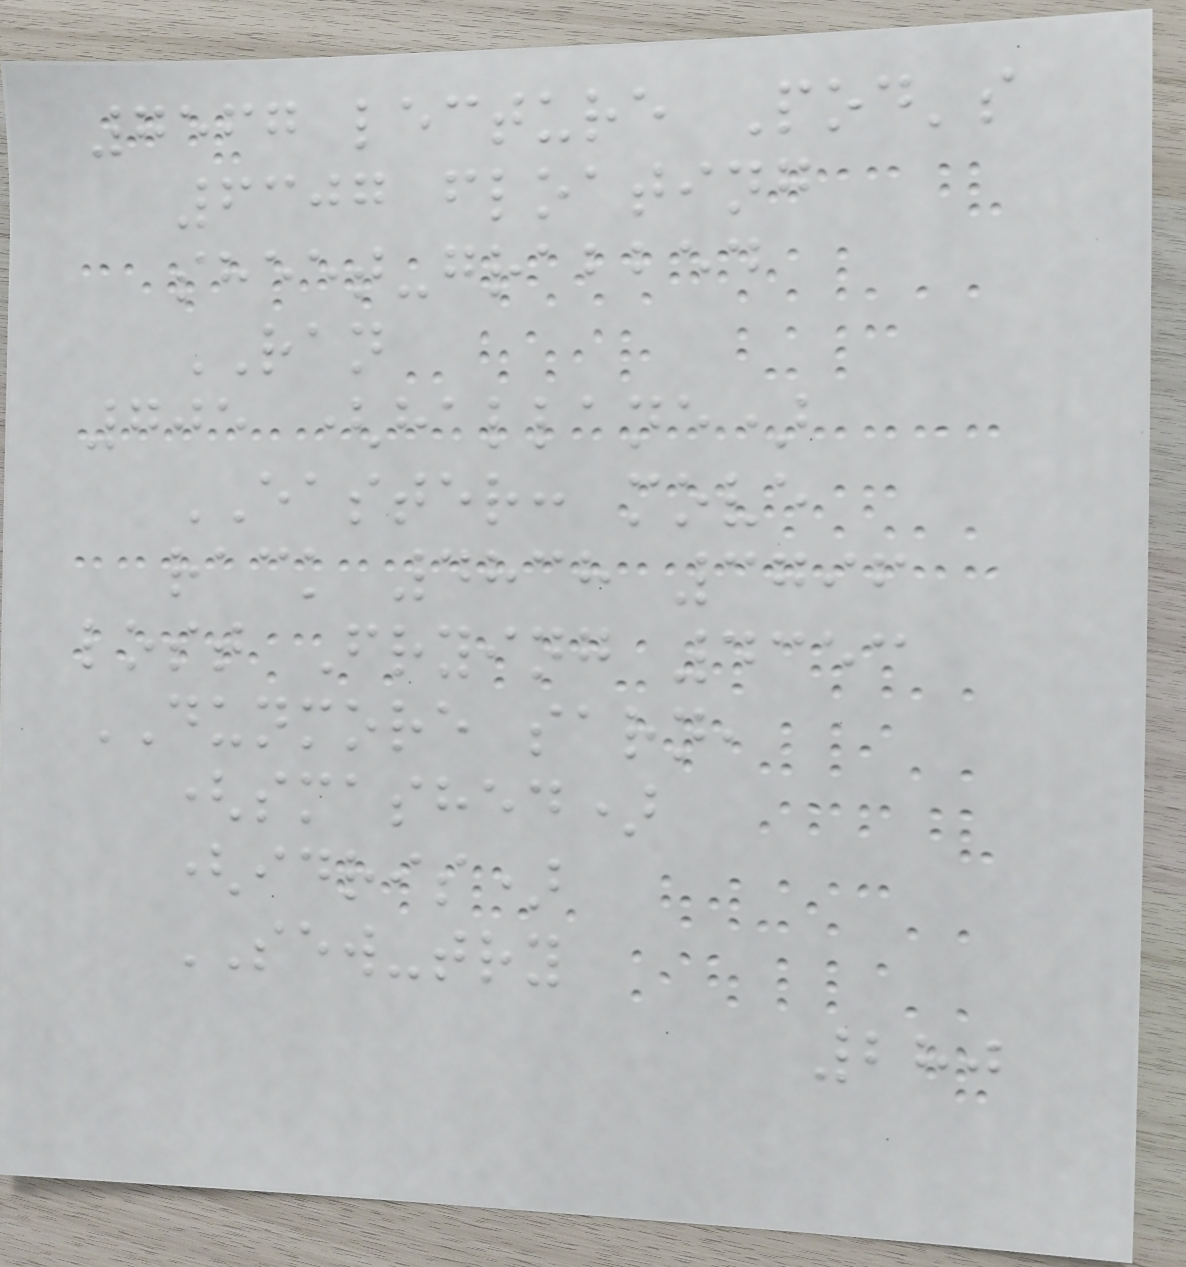7567 lecture Pod's
6307 floating
sheet-grabbed
RAN
705 (hallane)
EASTER: move
rack 4838 3796
lost Frying 4353
DUNMORE sarn,
(smashed)
(idris)
SEW-try
280
